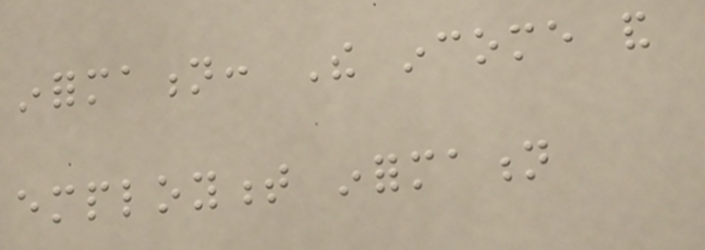information: The income and
employment information
